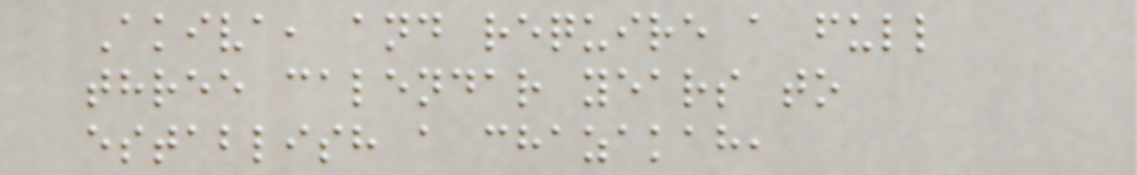Akiva, and require a full
three calendar years to
establish a chazakah,
